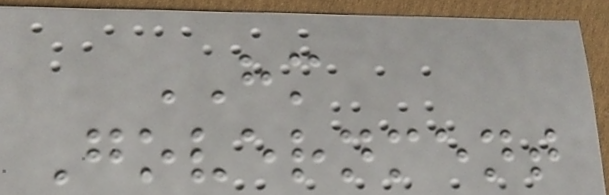HM
Government
